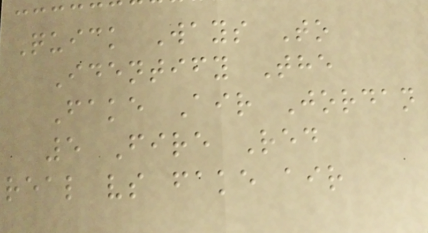Quick Ways To
Identify The
Fake Air Jordan
5 Fire Red
real vs fake air
